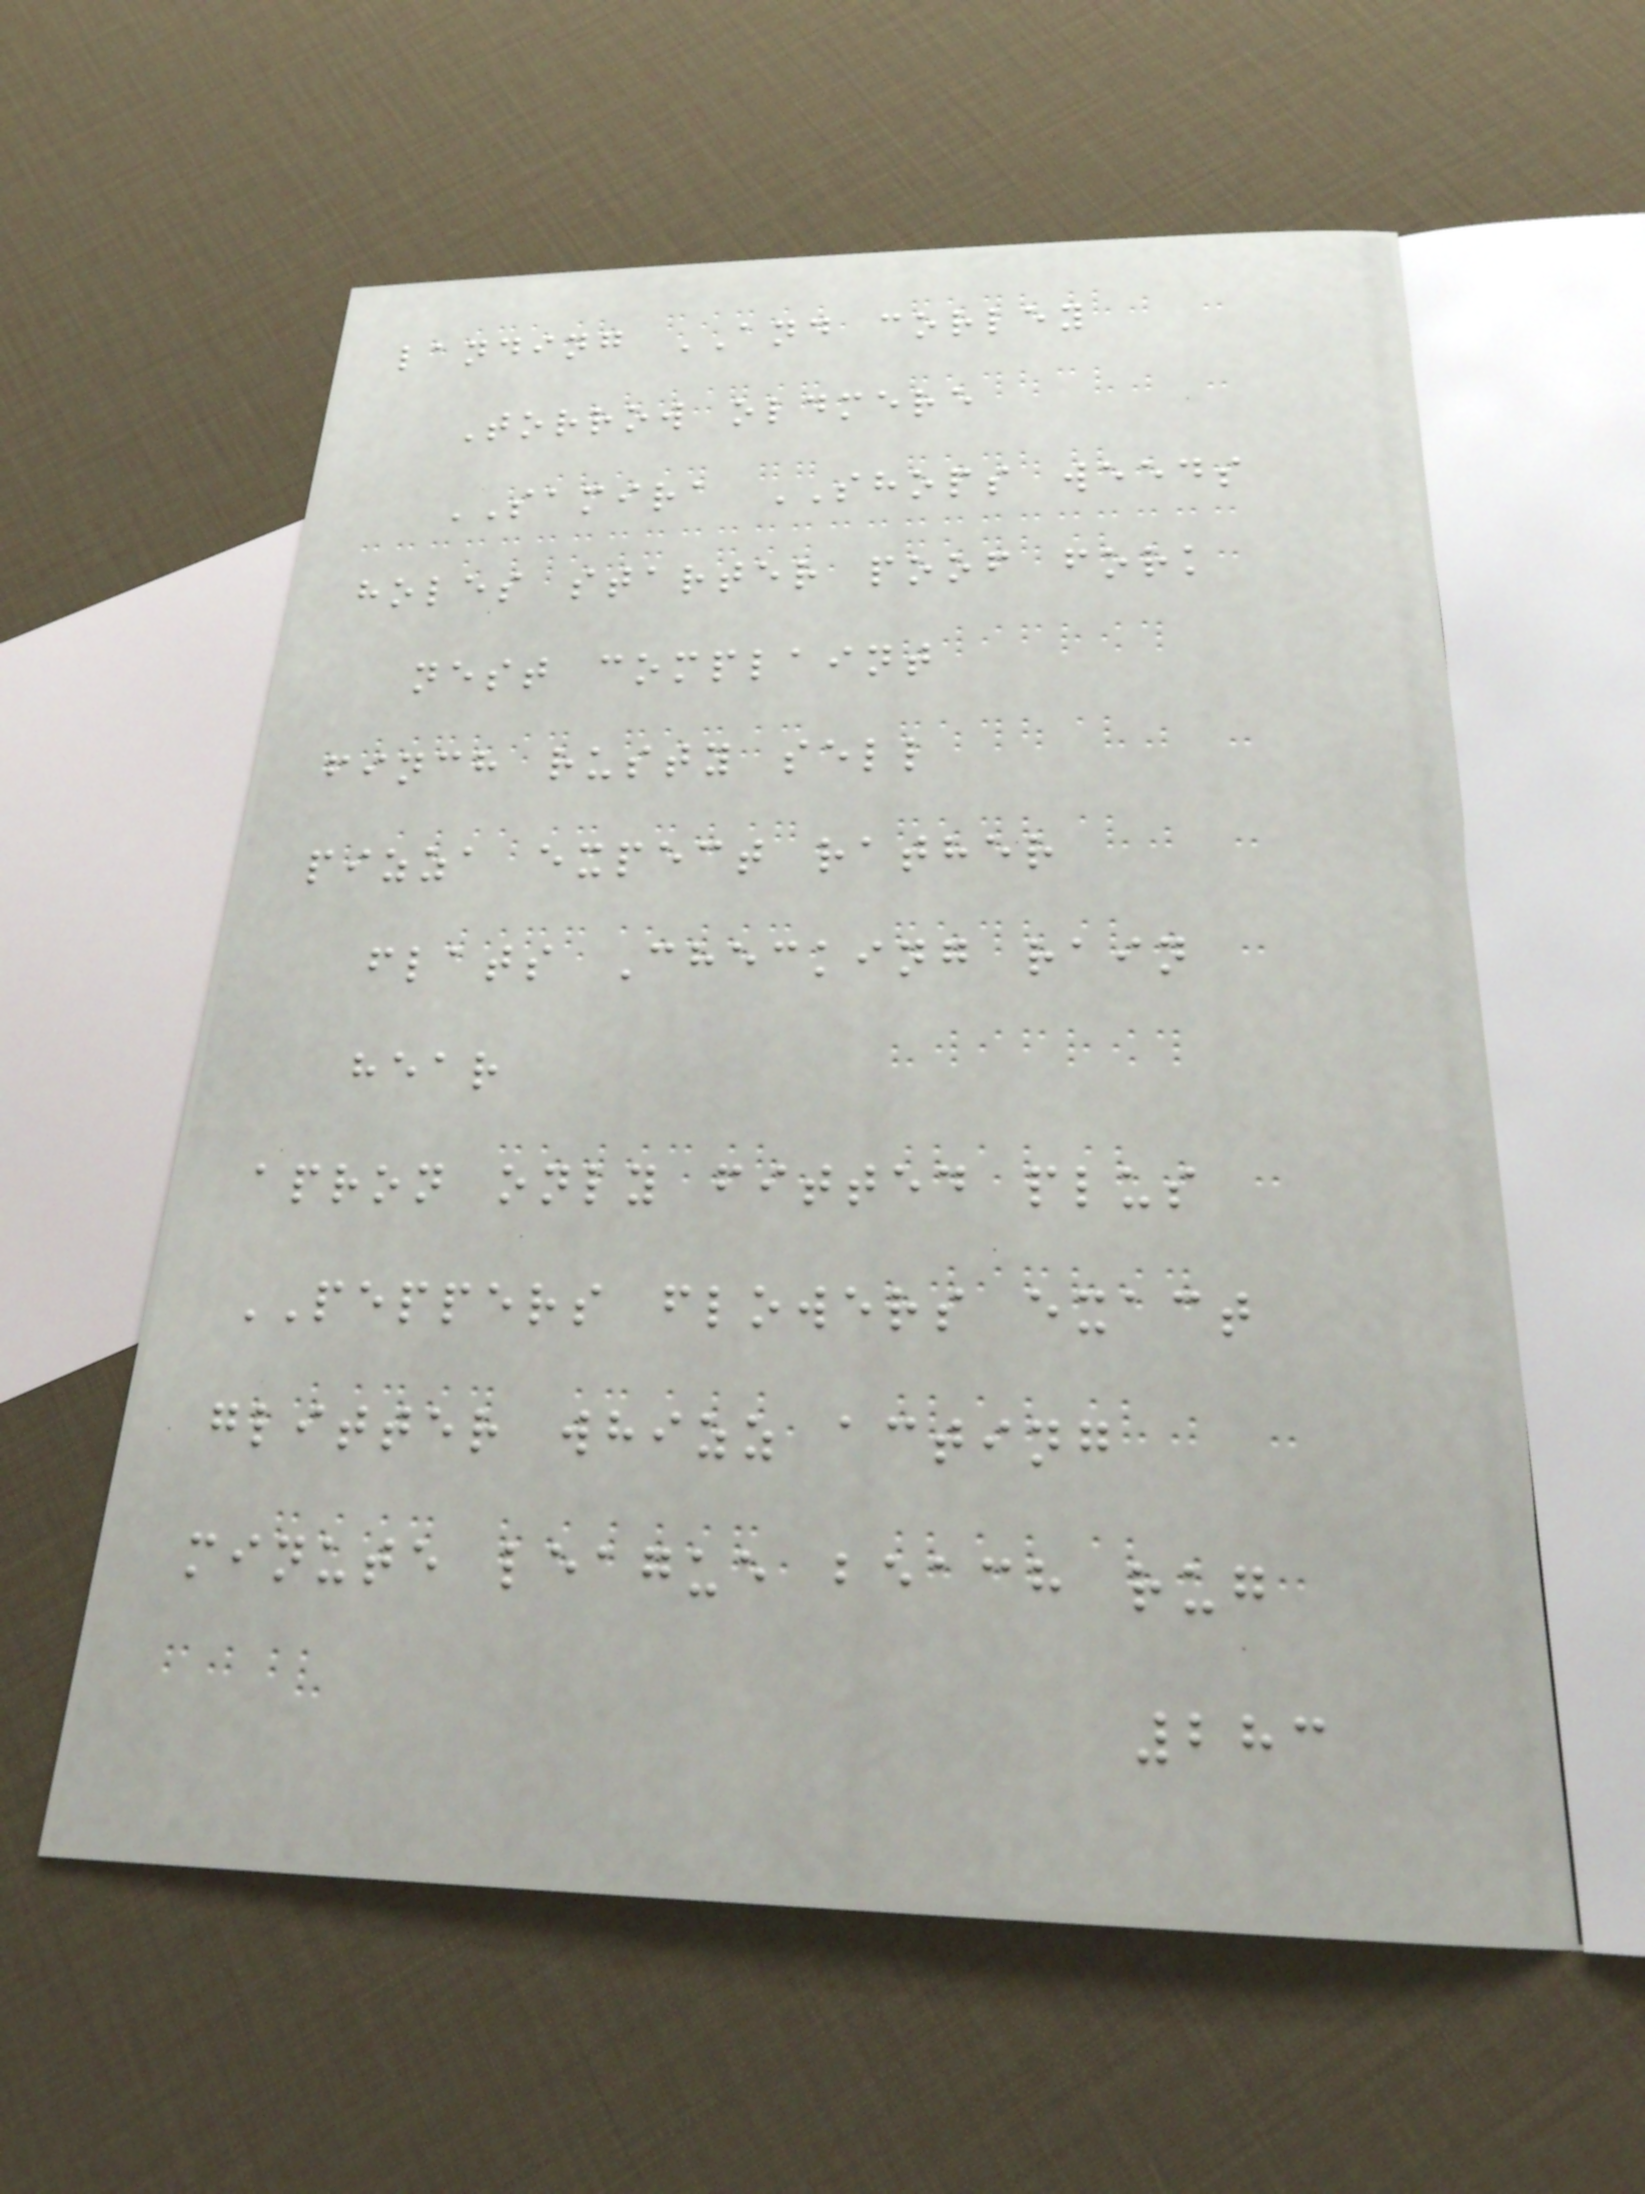landing AND corley
Torrow oldmere
SAMIRA SHOPS weeds
holes starter poof fork
nest complaint
finch rusty sell
pizza expect rather
flats Checking rain
hear
apron only fitted plus
PEPPERS flowers exact
glitter whizz acting
minute league beach rug
283
